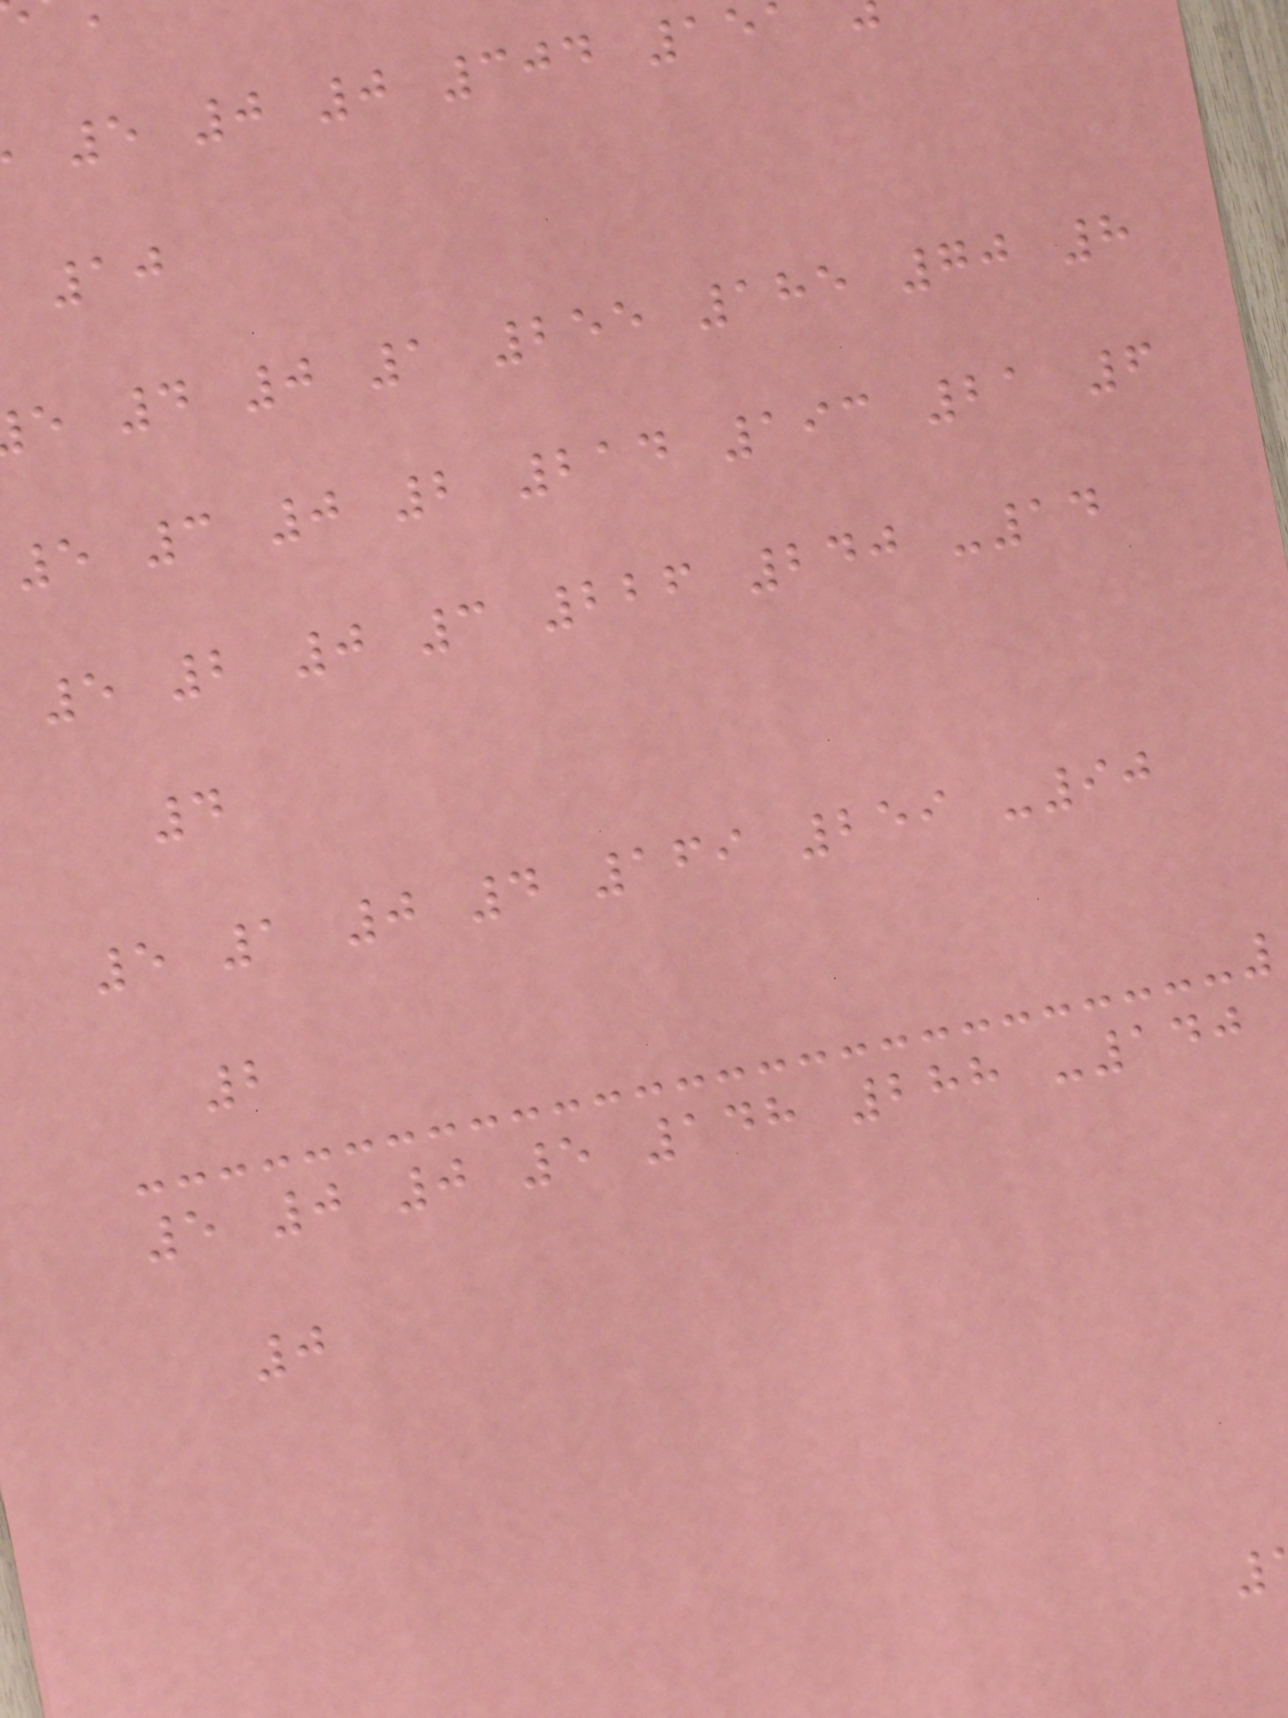5 0 0 304 15
10
e 4 0 1 255 185 70 8
5 3 0 2 214 193 21 6
5 2 0 3 226 240 -14
4
5 1 0 4 169 259 -90
2
5 0 0 5 148 288 -140
0
